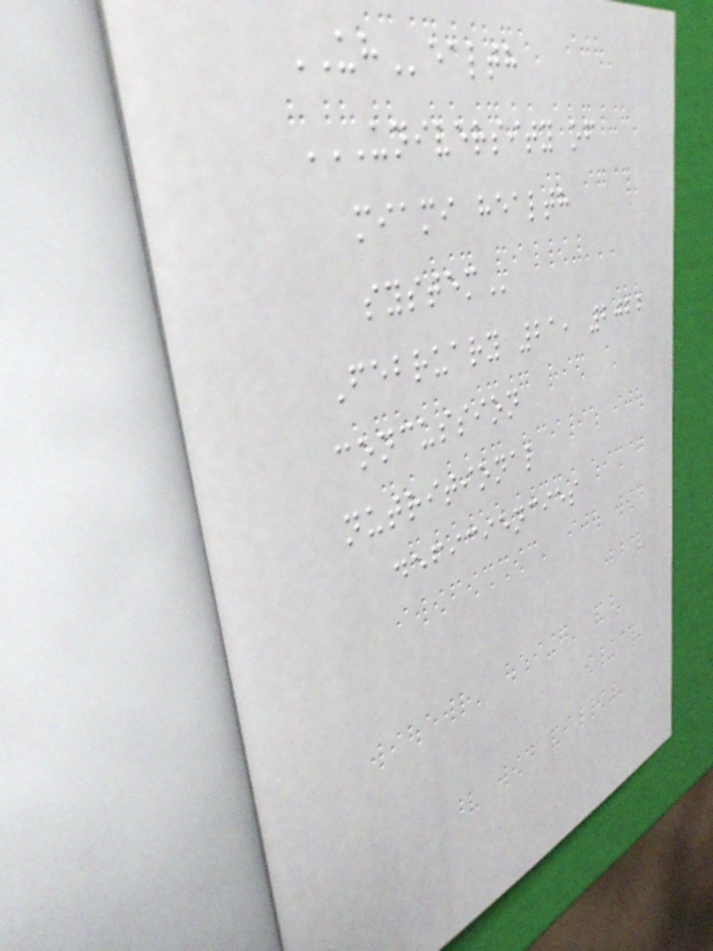UHealth
UNIVERSITY OF
MIAMI HEALTH
SYSTEM
February 21, 2022
concussion
nutritional
deficiencies
